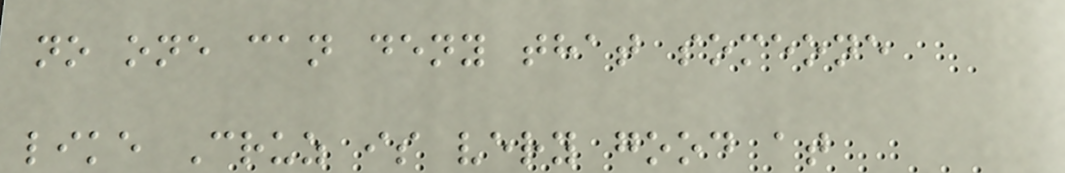no one can deny that someone
like Cruz is very good at
